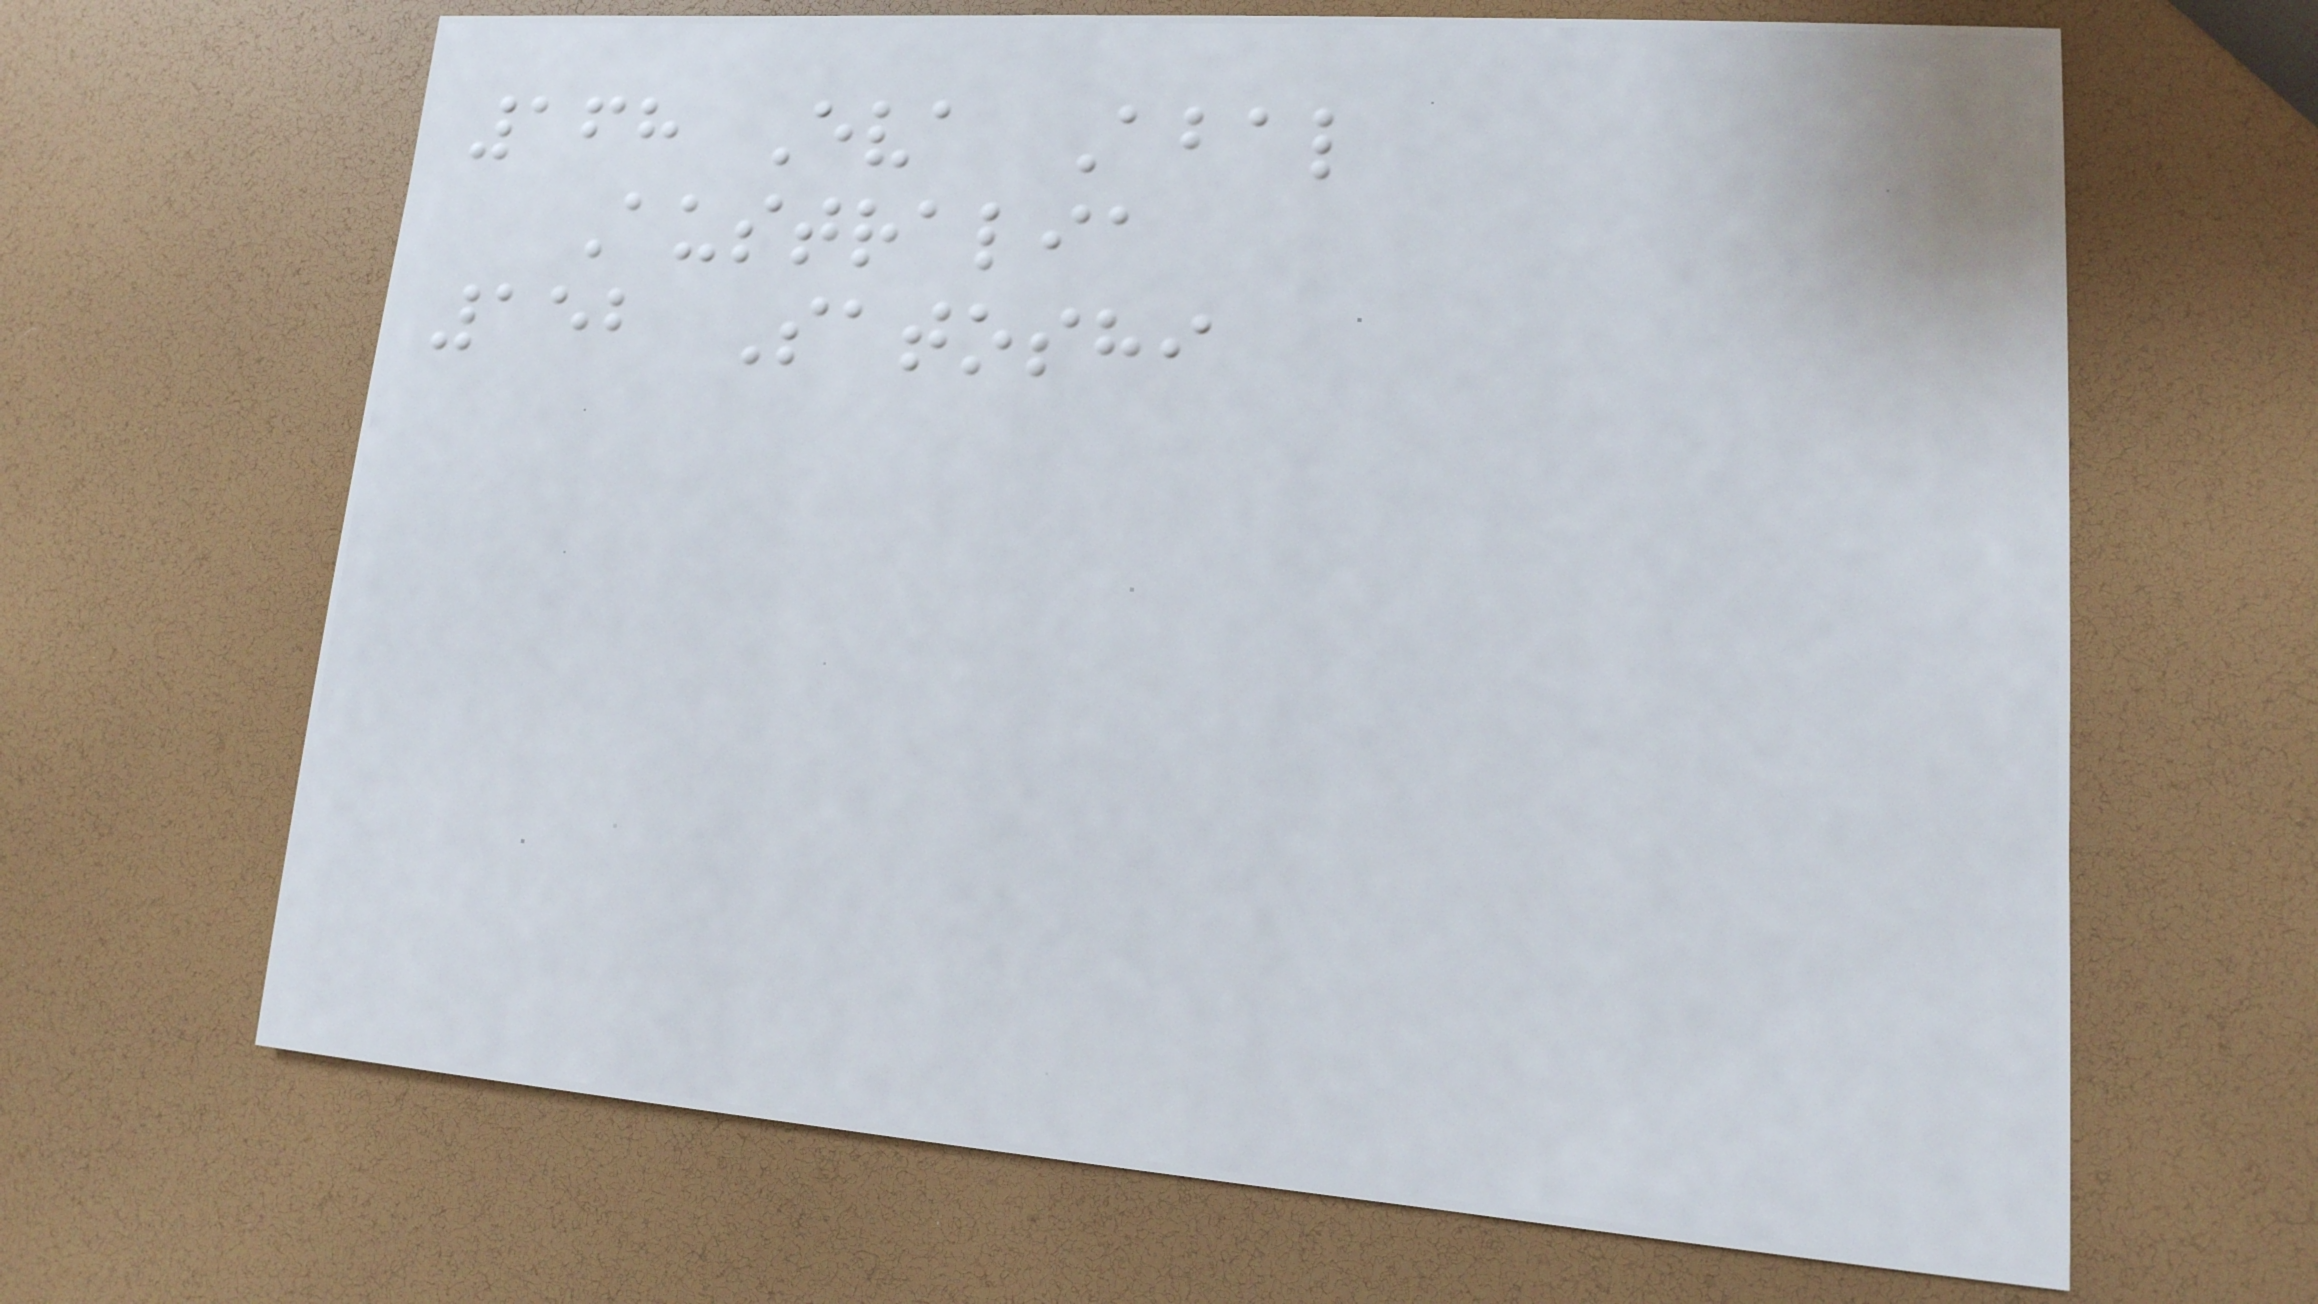168 Eva Abal
Australia
152 Satoshi
